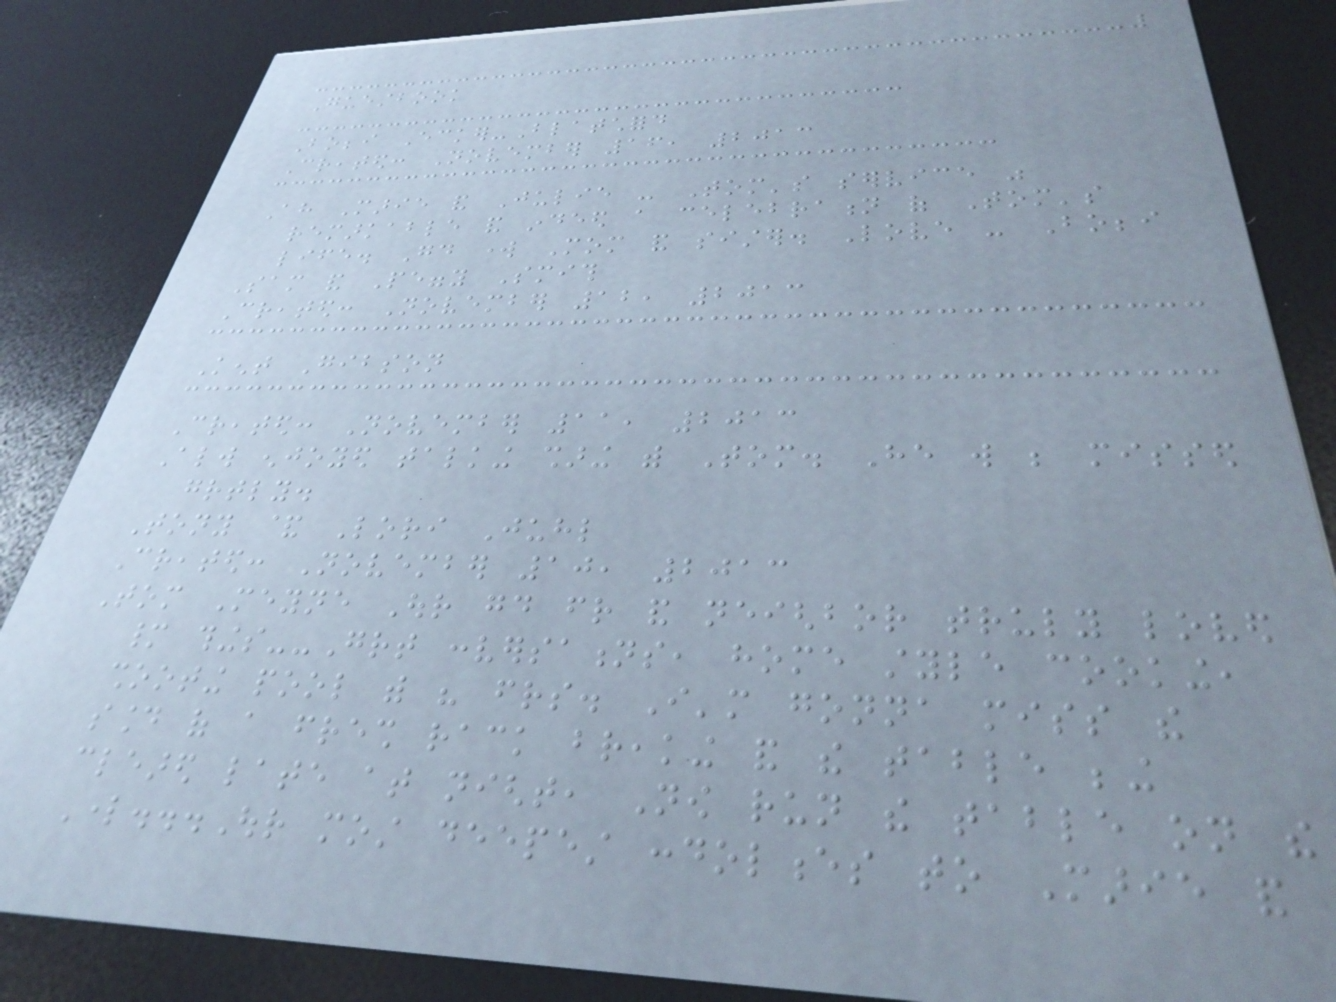Guestbook
Bobbi Ecker-Blatchford
Created: November 16, 2013
Ah Marie and Julie - Tom's service was
remarkable and indeed a celebration of Tom's
life. Good work Mom and sister. Love - Bobbi
Sam and Peggy Smith
Created: November 12, 2013
Kent Gibson
Created: November 11, 2013
Always enjoyed talking sharing with Tom. He will be missed
greatly.
Tony & Lori Juhl
Created: November 10, 2013
Tom Meyne Our good friend and neighbor truly loved
many things--Great conversations, home style cooking,
shooting pool with his friends. I'm gonna miss the
sound of a fresh rack breaking and the table being
cleared late at night, Now run the table on the
Lord...Our most deepest condolences to Marie and
